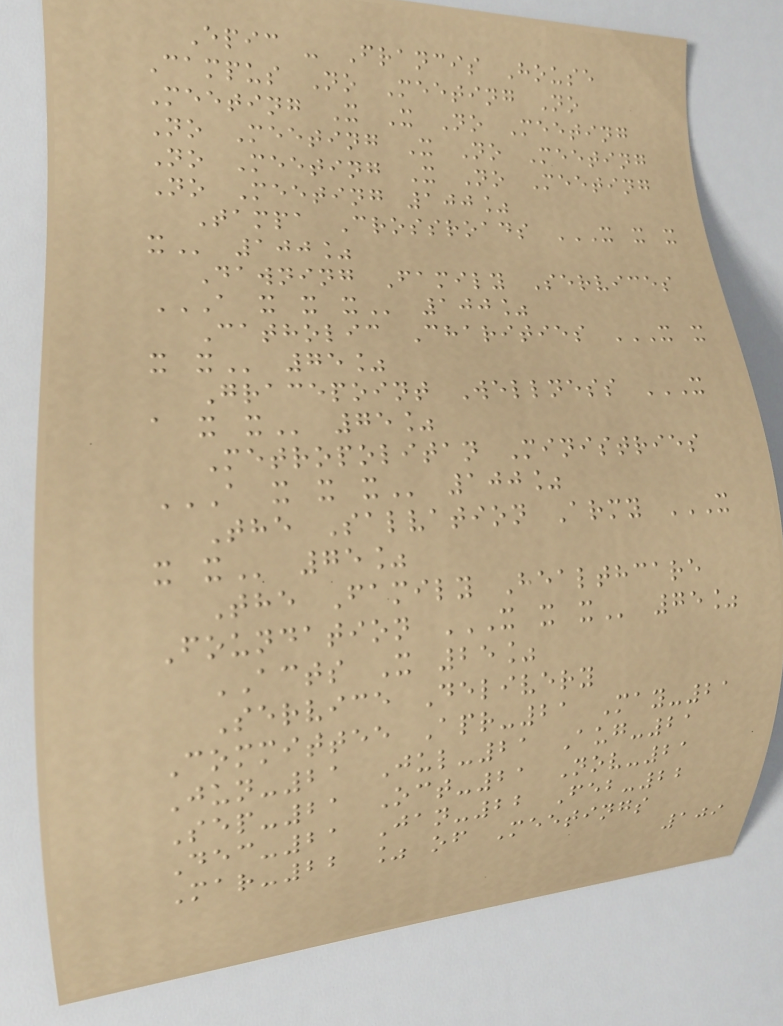Epic - Francis House
Campus No Meeting No
Meeting X X No Meeting
No Meeting X No Meeting
No Meeting X No Meeting
No Meeting 100%
Tampa Crossroads X X X
X 100%
Dawning Family Services
A X X X 100%
Catholic Charities X X
X X 75%
Gracepoint Wellness X
A X X 75%
Metropolitan Ministries
A X X X 100%
The Salvation Army X
X X 75%
The Family Healthcare
Foundation X X X 75%
ACTS X 25%
Service Delivery
Committee Apr-21 May-21
Jun-21 Jul-21 Aug-21
Sep-21 Oct-21 Nov-21
Dec-21 Jan-22 Feb-22
Mar-22 % of Meetings
109
